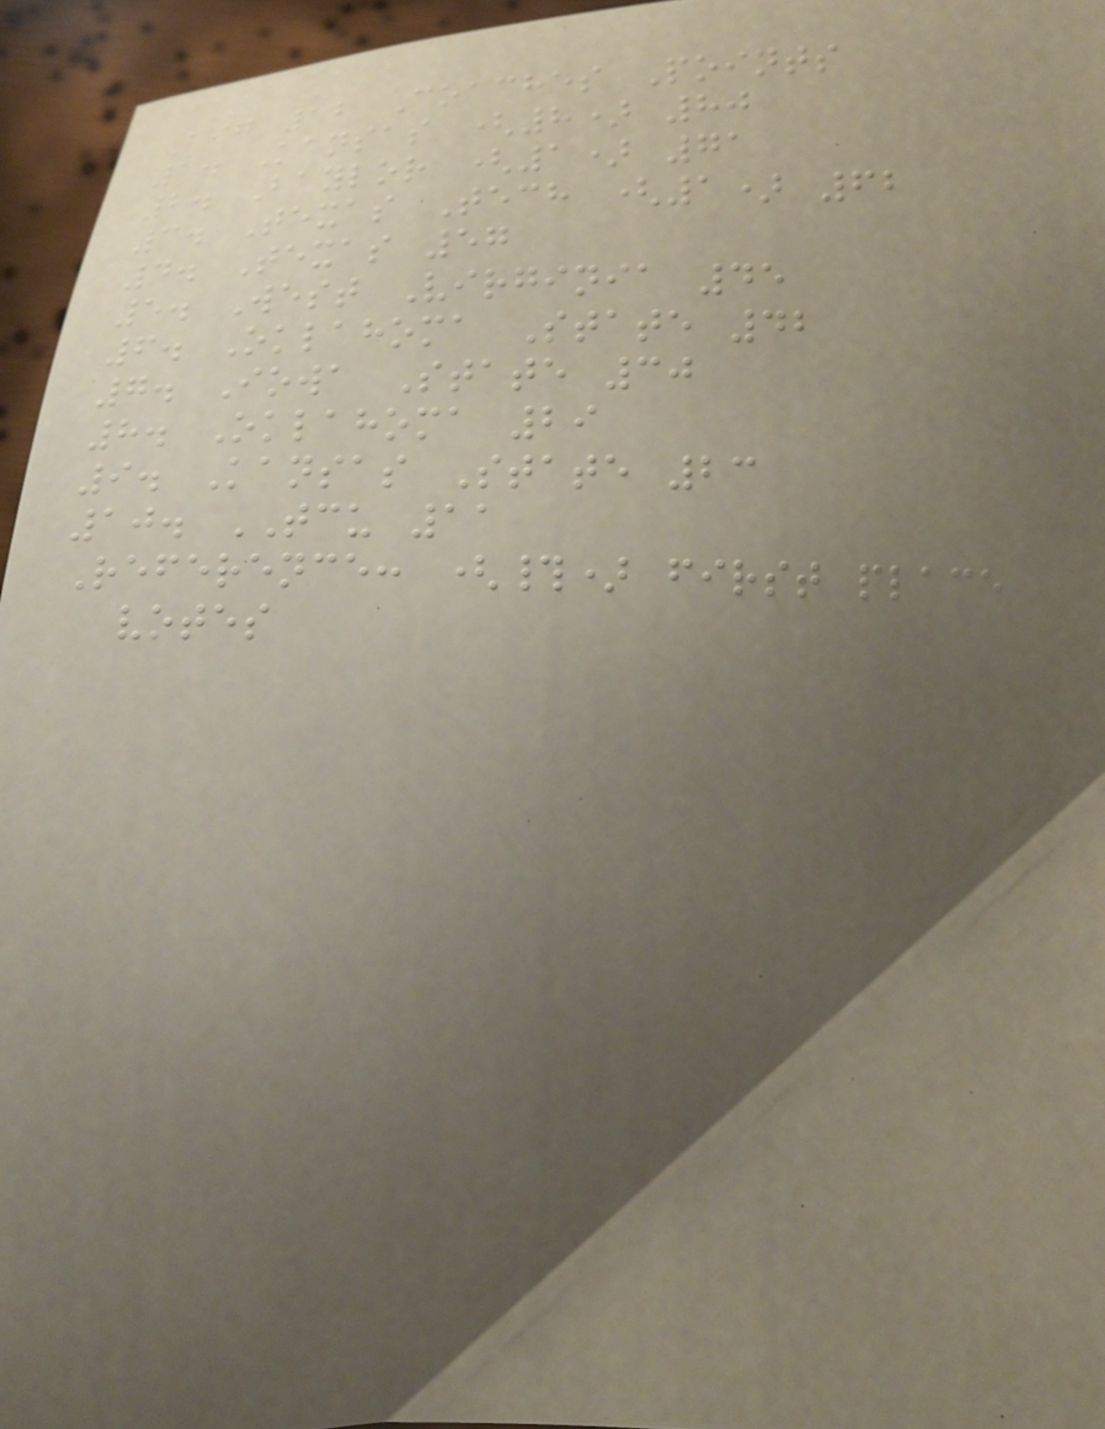Big 12 Coaches Points
1. Kansas (8) 80
2. Baylor (1) 71
3. Texas Tech (1) 62
4. Texas 57
5. West Virginia 45
6. Oklahoma State 42
7. Iowa State 30
8. Oklahoma 29
9. Kansas State 23
10. TCU 11
Reference: (#) first place
votes
